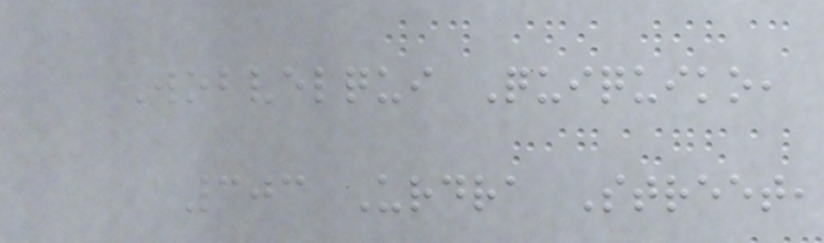Wobvelqui Quiquiko,
303 Urdra Street,
